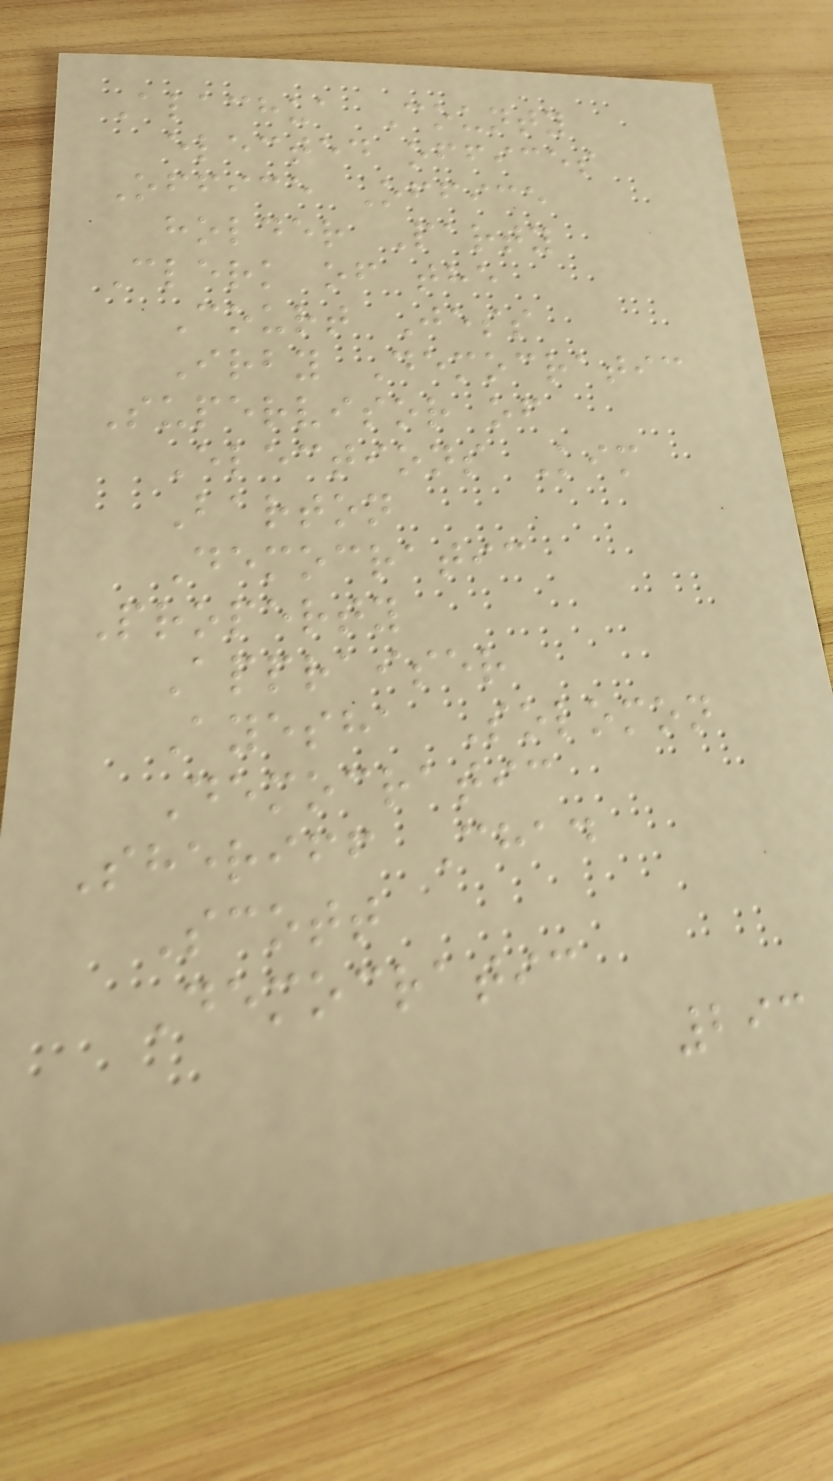Alachua County
elected offices
Office Office
holder Party
Clerk of the
Court Jess
Irby Democratic
Supervisor of
Elections Kim
Barton
Democratic
Property
Appraiser
Ayesha Solomon
Democratic
Sheriff Chad
Scott
Democratic
293
